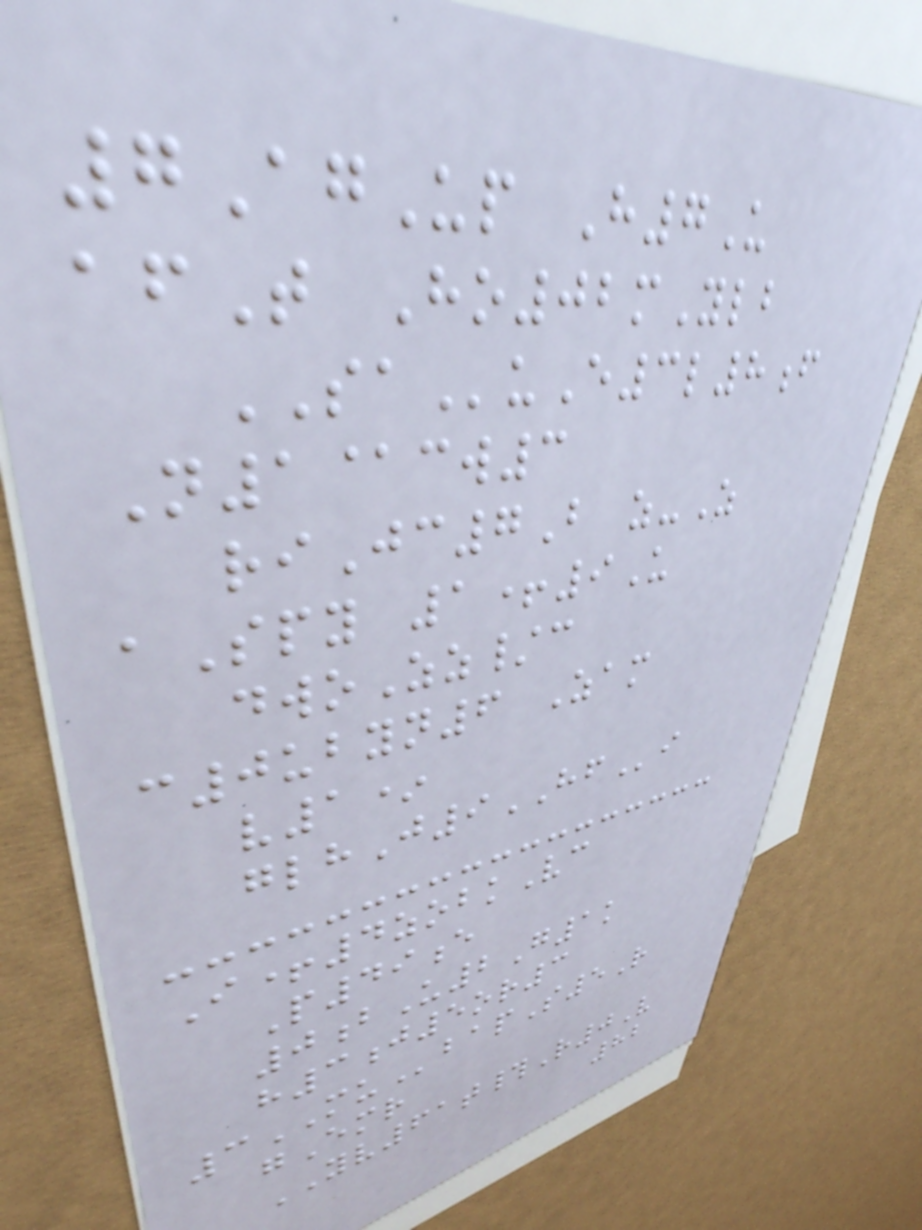7AgUp H7U
afT Ho02mYlb
SAuE3l8f
N1@cw3
riJc7B z-Z
aSpy 1+9U
dwoZz/c
c0ubyn6 Zam
v1*
glhJ9HFi
I+4zobkVc
P49e
0bU2G1k
h3j5or3
3MUbapS5R
gEmr
YV61t#R0V
82
